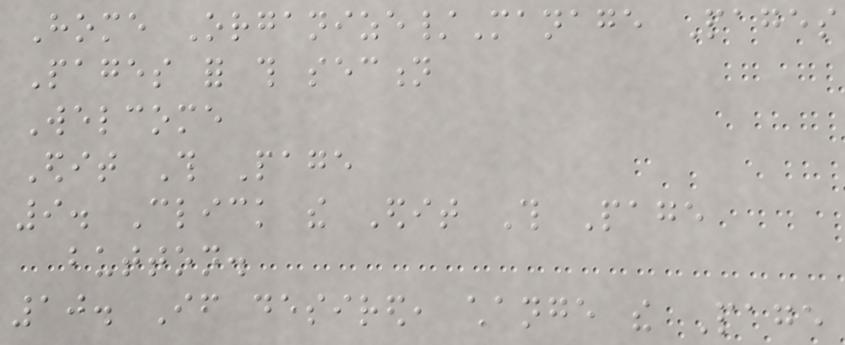Home Organize/Manage Pages
Pages for this section
Welcome
Edit This Page
9. Click the Edit This Page
button.
10. If desired, change the Page
